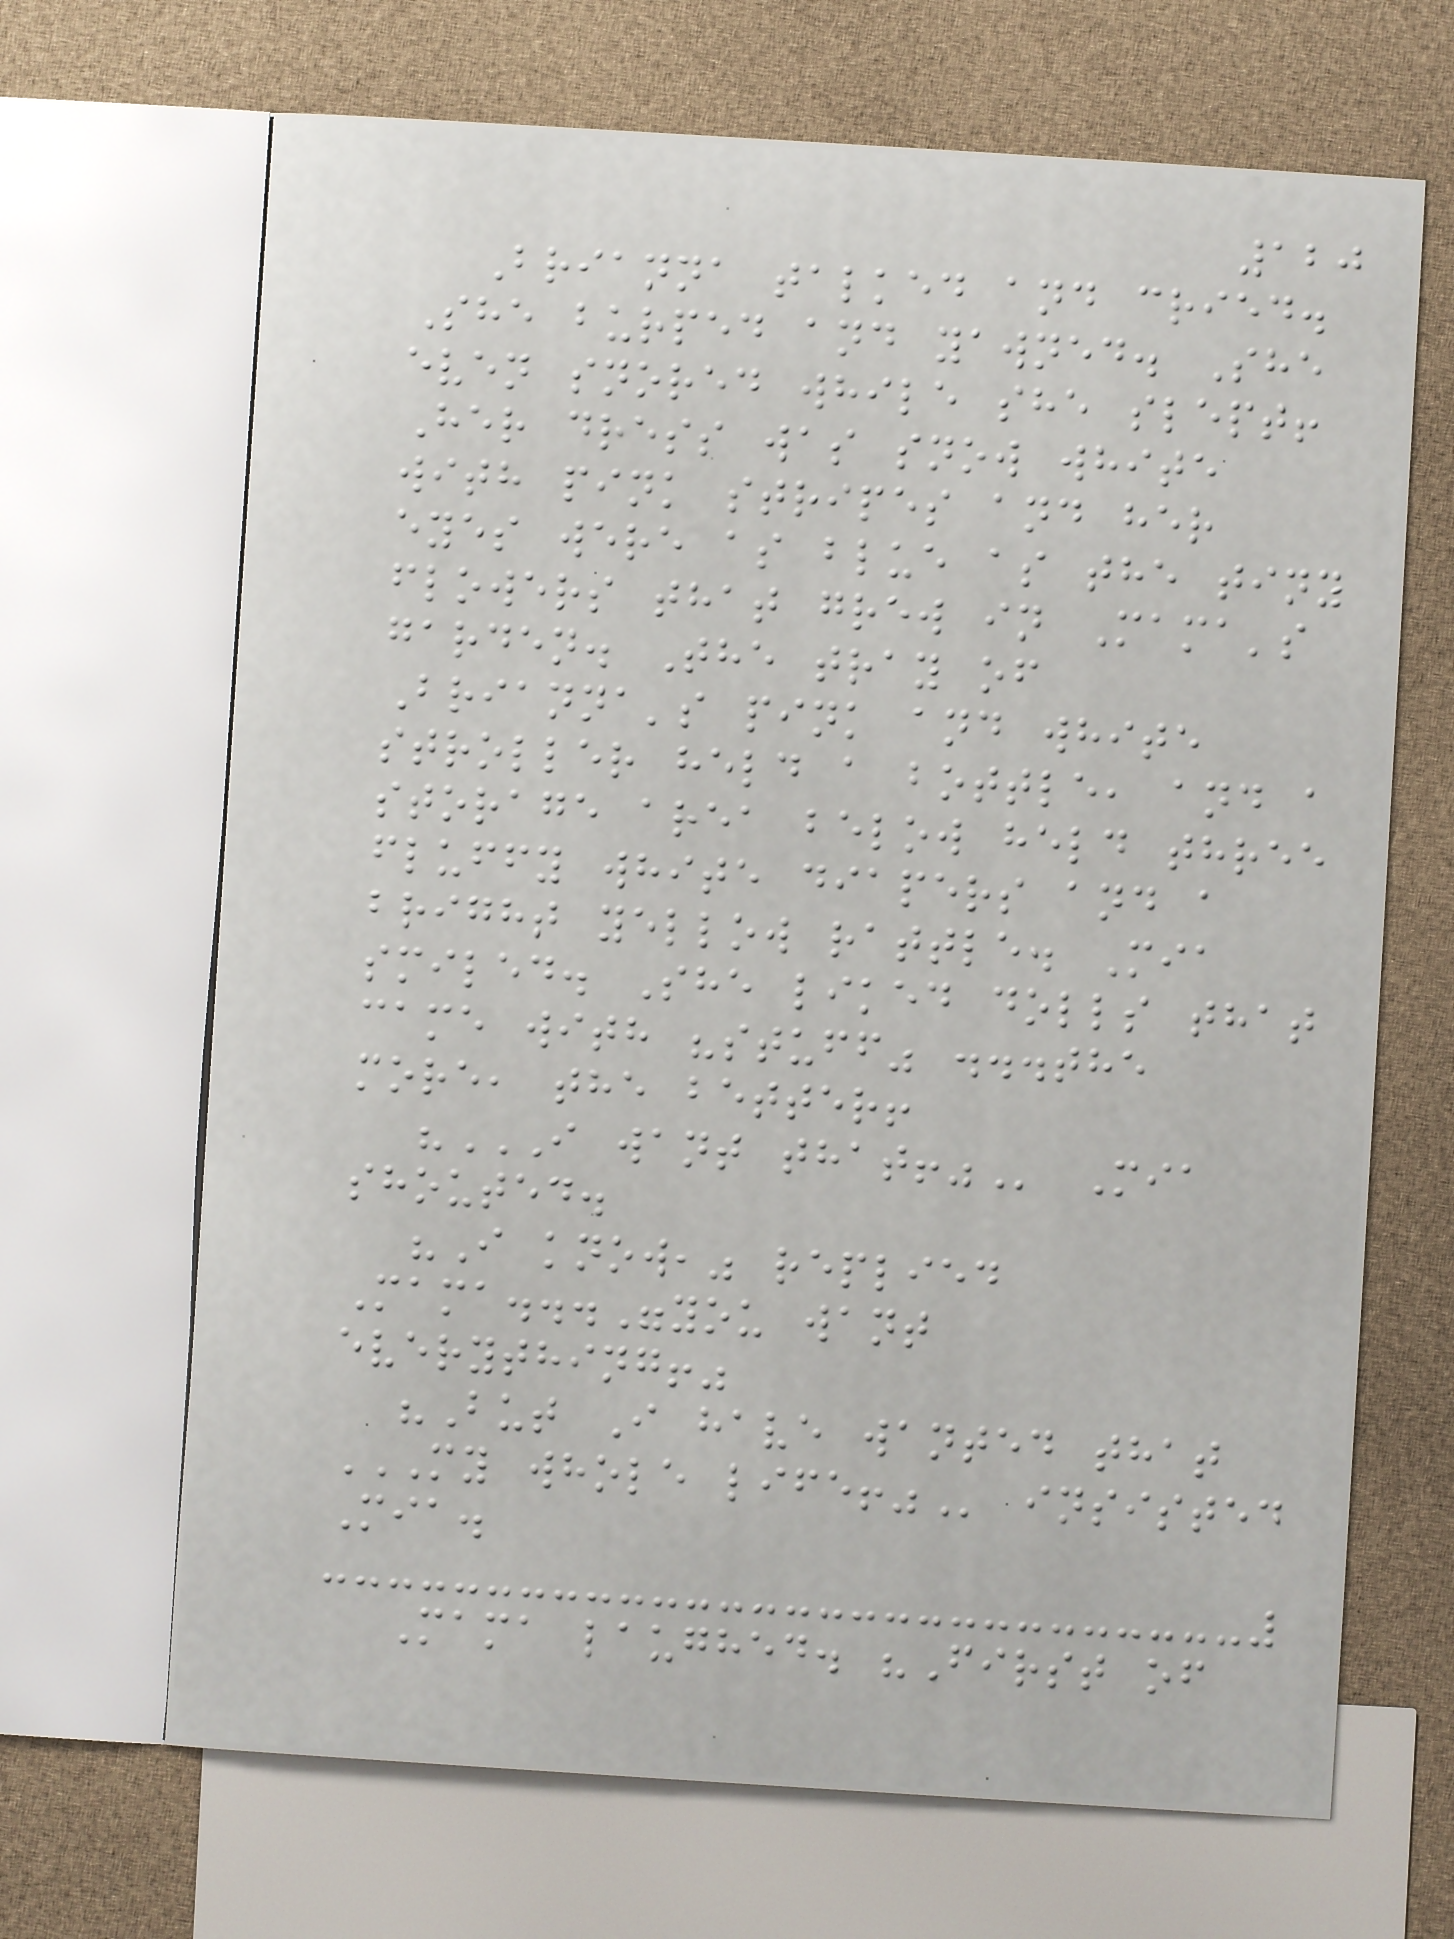120
Brianna talked and cried.
She burped and yawned. She
even snored while she slept!
Her dress was snow white
with pink stripes and her
eyes were as blue as the tiny
flowers that grew in Mama's
garden. The tray of
Brianna's pink and white
stroller held a bottle, and a
storage area below held three
fluffy white diapers and a
bright yellow rattle. Mia
smiled. She liked dolls that
came with "stuff" ...the
more, the better!
"I WANT THAT!" Mia
shouted.
"I know," replied
Mama..."you want
everything!"
"But I have wanted that
MY WHOLE LIFE!" insisted
Mia.
Mama laughed. "First of
